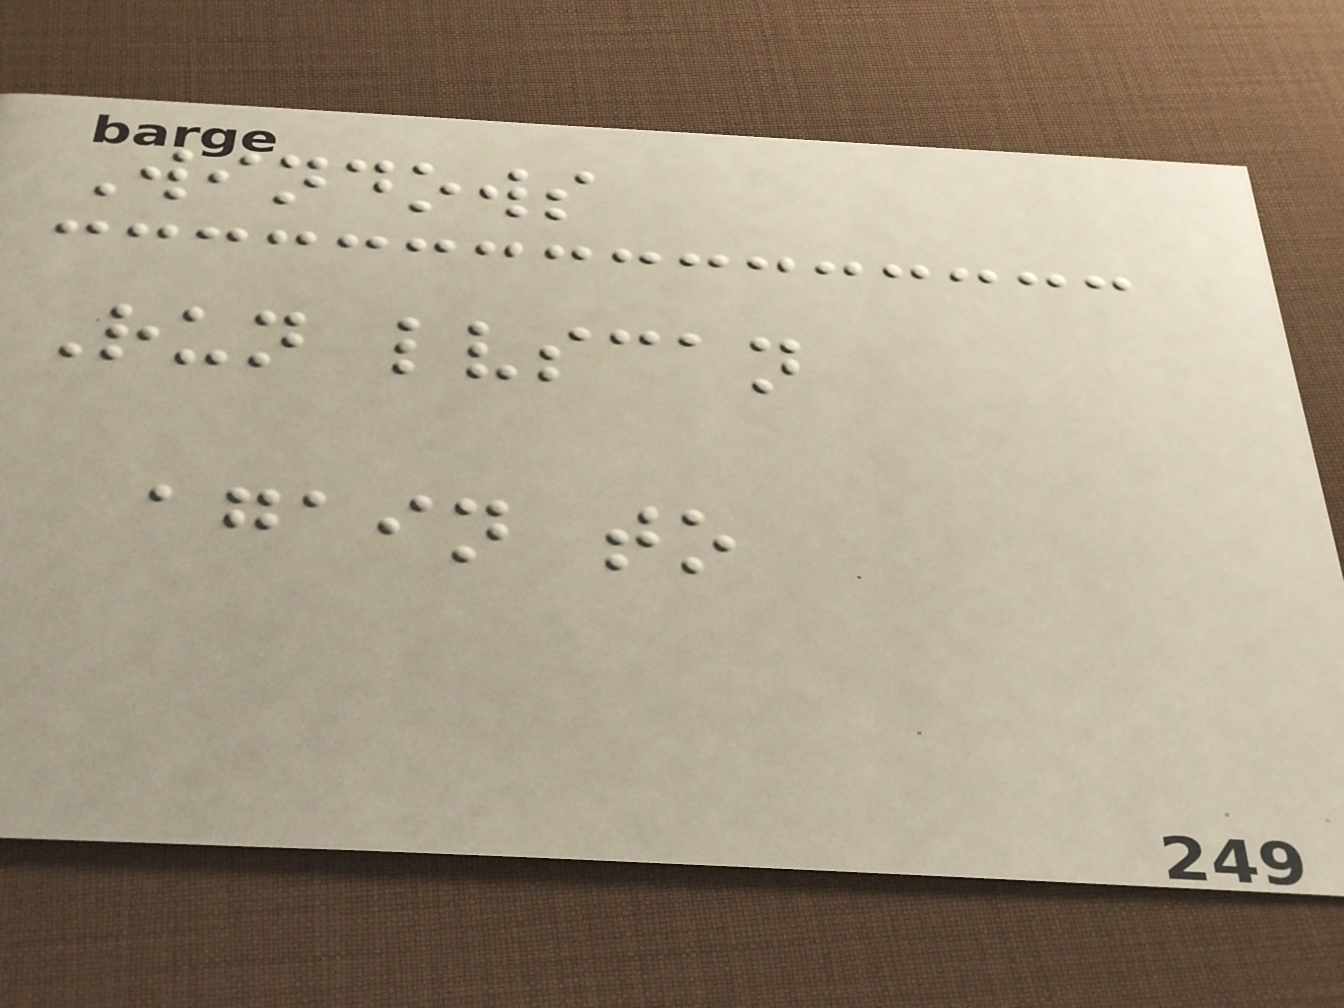Windows
Run lvscan
again to
